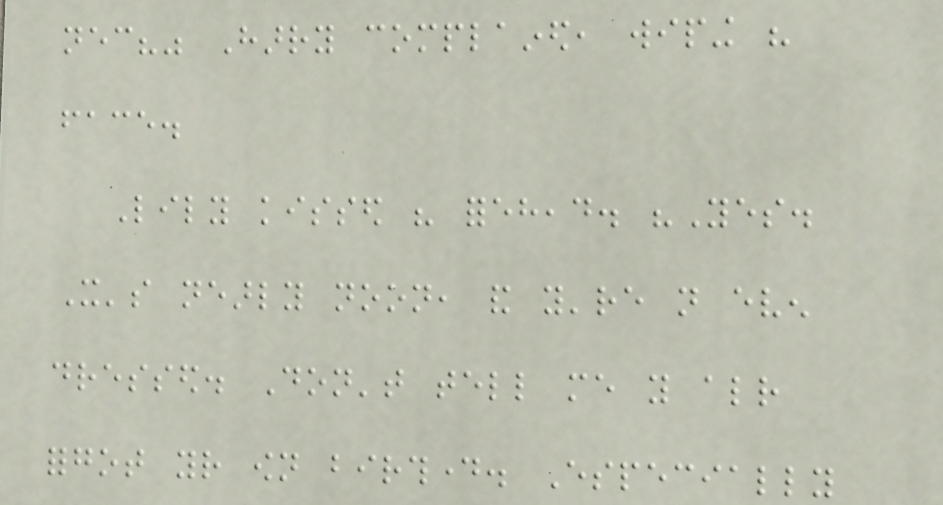necessary?" Harry complained, wiping his
face.
Lily kissed his forehead. "Yes.
It's nearly noon, and you're not even
dressed. Don't tell me you already
forgot your own birthday. Especially
